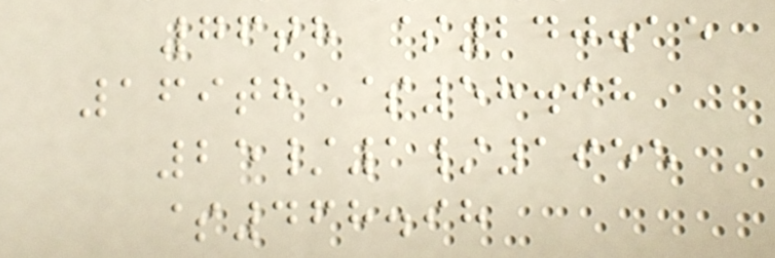76th $240.15
169th $58.98
25/1/1955
$468.98
